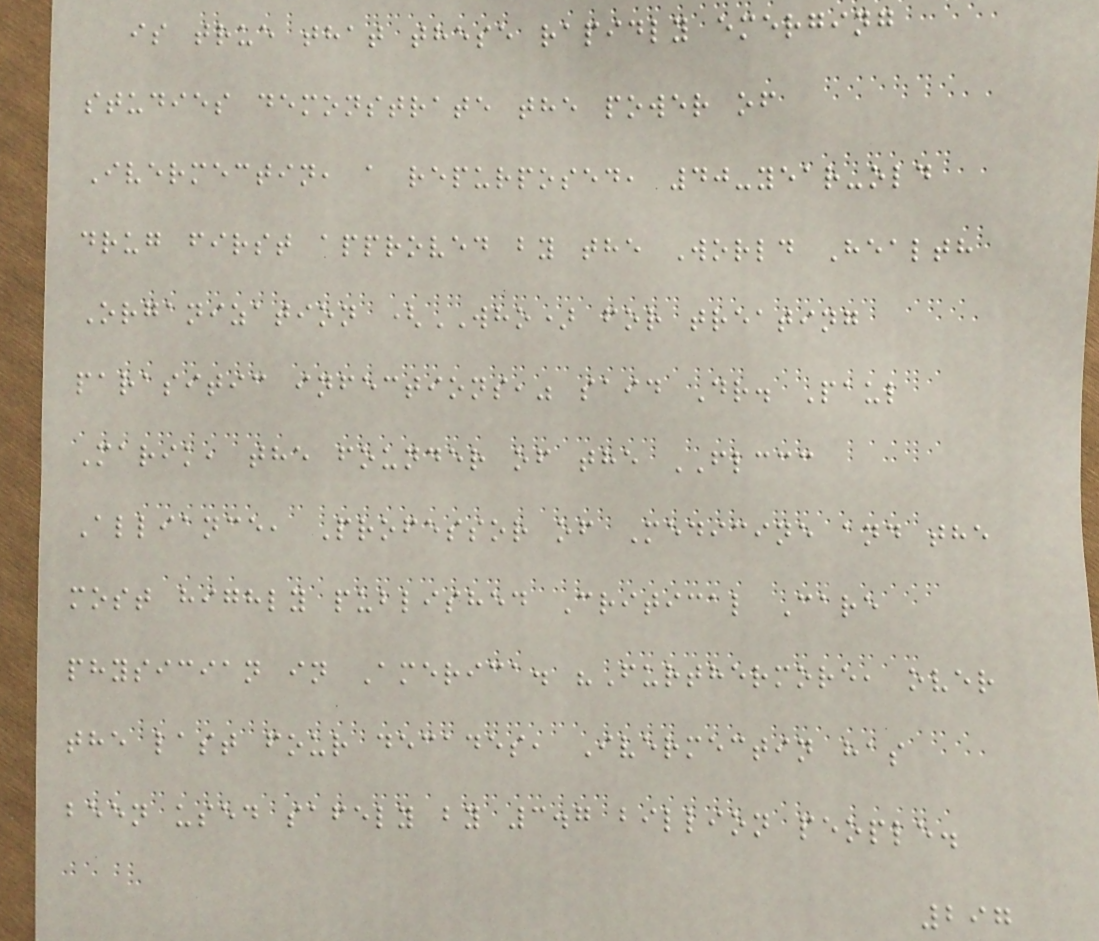is true that these rapidly emerging
studies demonstrate the power of
Ivermectin, a repurposed, 40-year-old
drug first approved by the World Health
Organization (WHO) for treating
parasitic infections," said Dr. Paul
Marik, the founder of the FLCCC
Alliance, Professor of Medicine and the
most highly published Critical Care
physician in America. "Furthermore, over
the last four decades, Ivermectin has
been used safely by 3.7 billion people.
297
